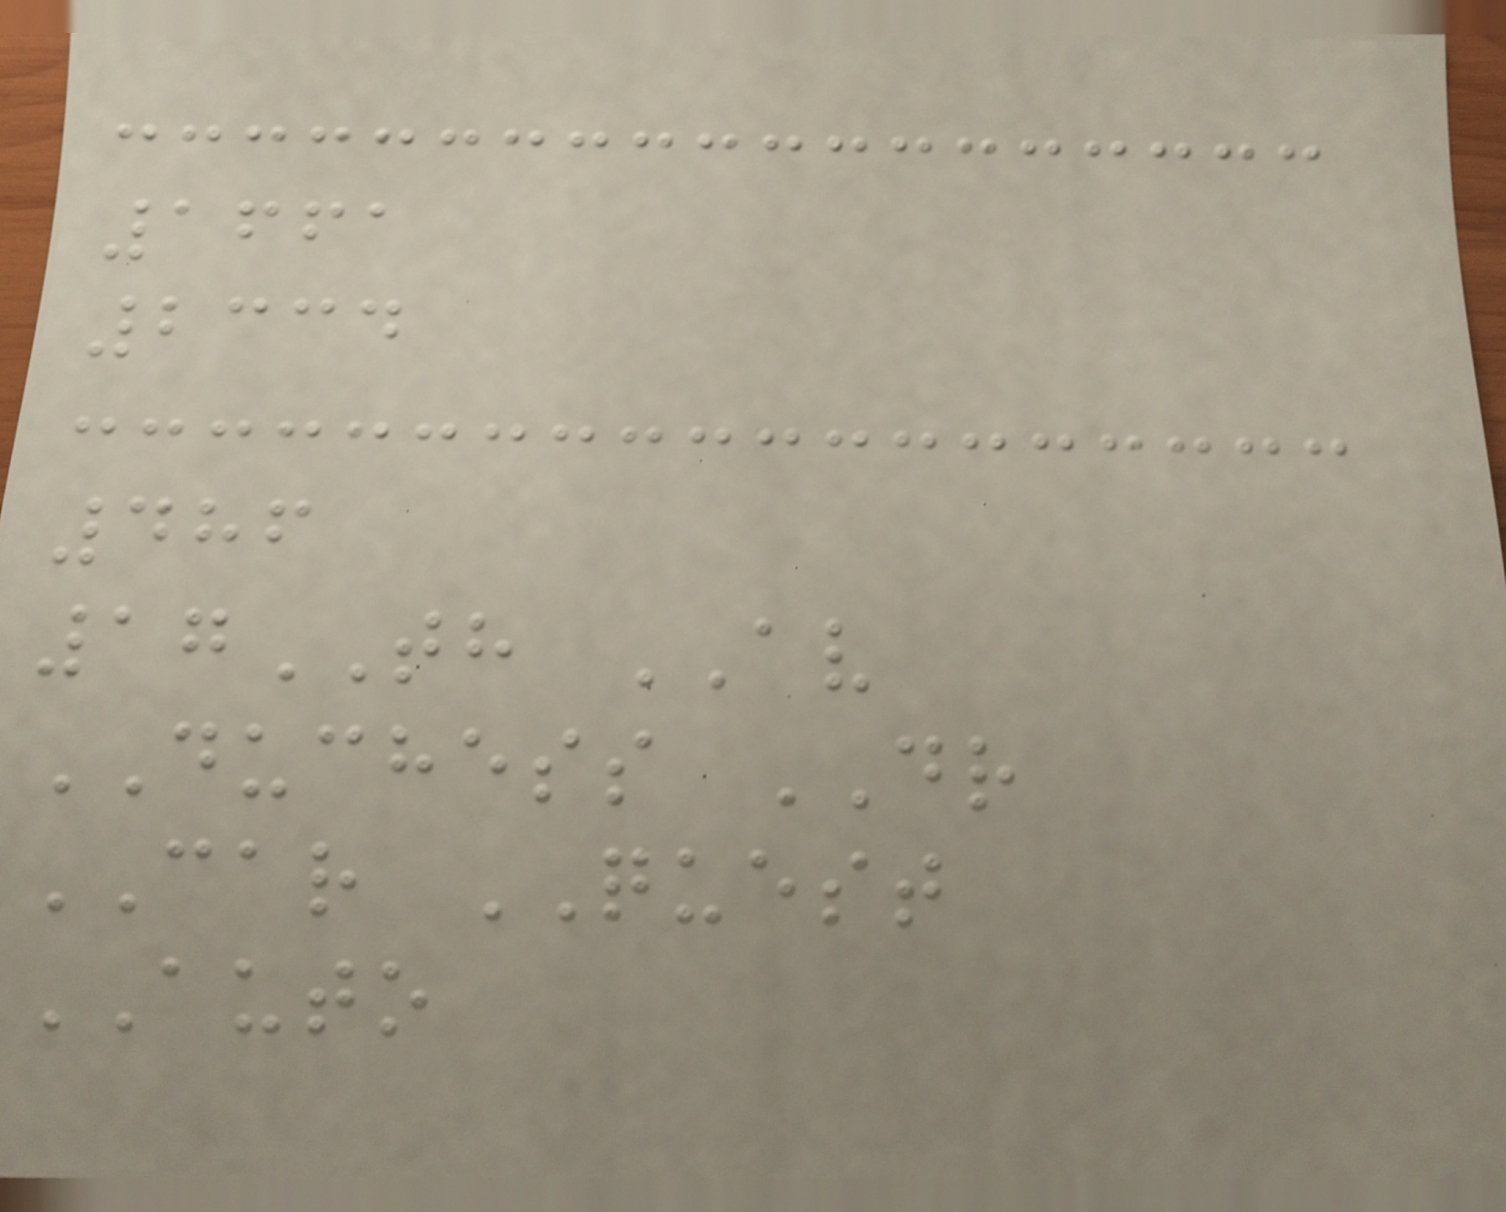1661
2334
486
17TH AV
DUCHESS DR
CAR QUEST
AUTO
